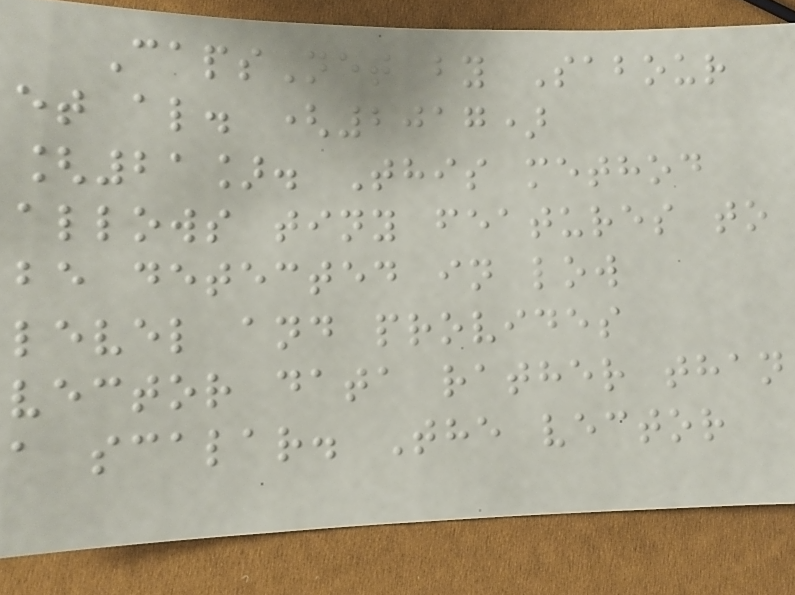CapsNet by Sabour
et al. (2017)
[21]. This method
allows tiny features to
be detected in low
level and provides
vector data rather than
a scalar. The vector
